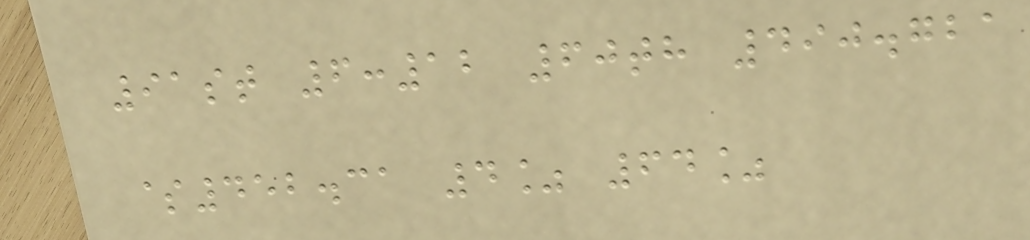91st 6:12 60th 490.721
$452.31 4% 64%
